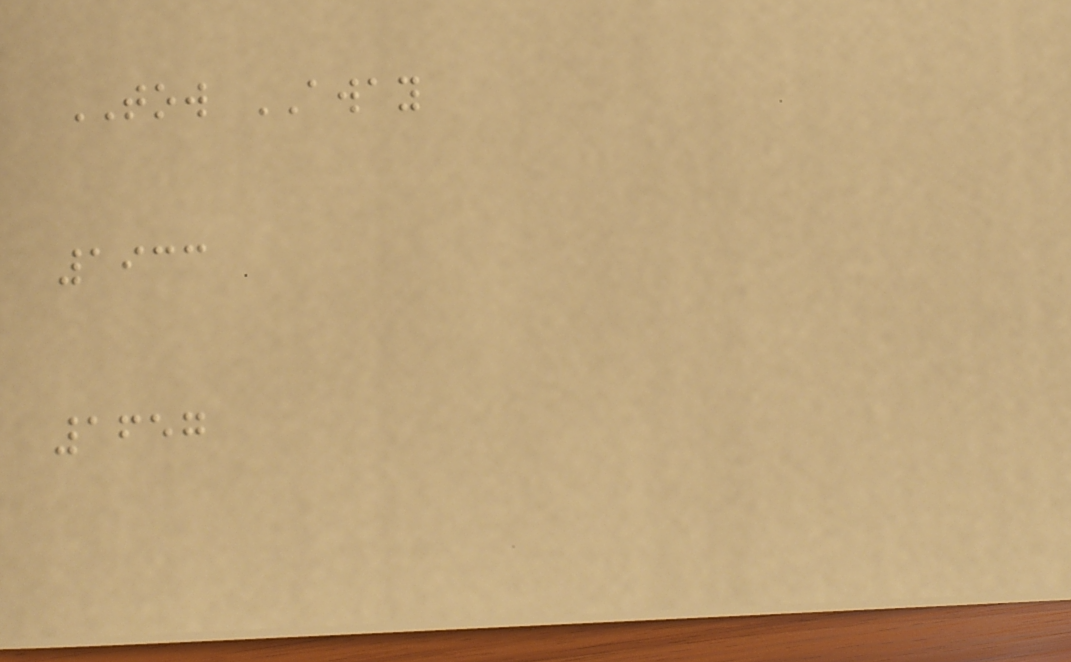TOW AWAY
1933
1657
